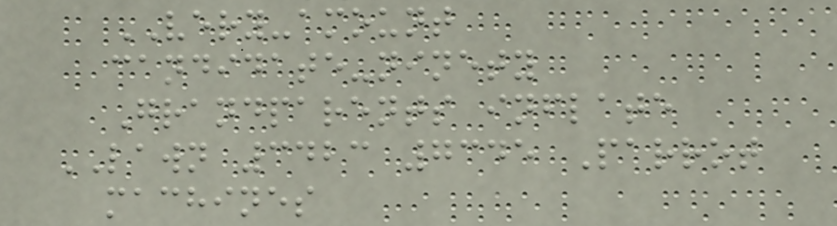VERY-amount
candidate-ninety
Grandparents inflate
LAWN 3423 7345 Parrot
machines
